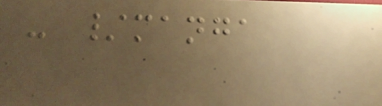- /manga
